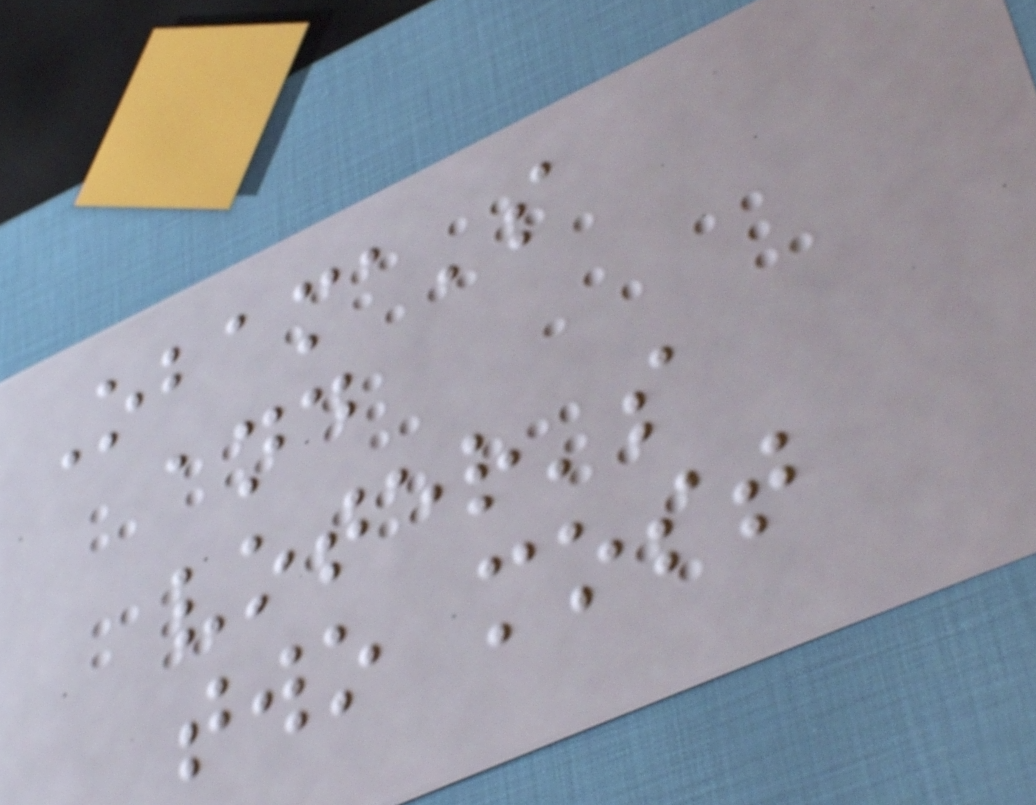Obama's
and
voter's
two most
